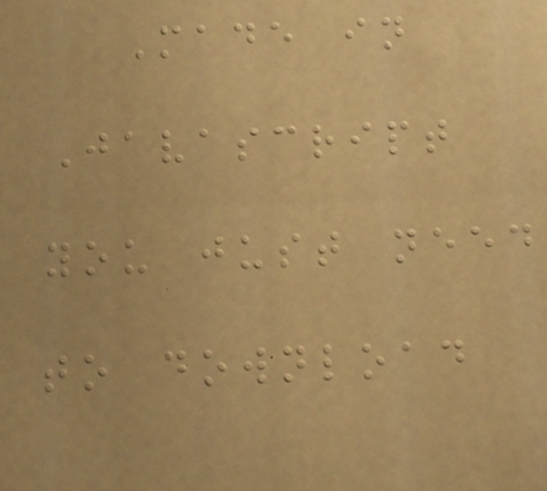Made in
Javascript
you just need
to download
